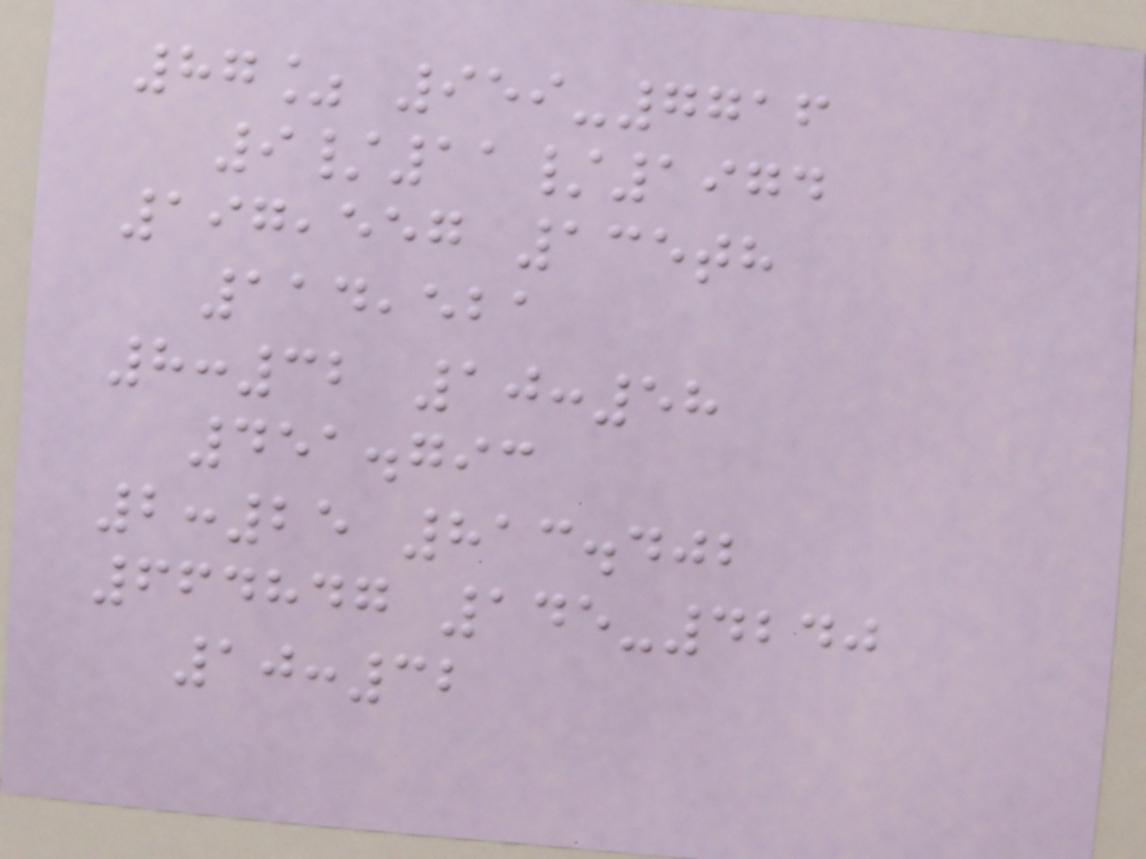87% 959-7716
9/11/1974
197,557 135th
114,521
8:32 10:58
451.793
2:25 813.402
664847 145-4240
10:32
